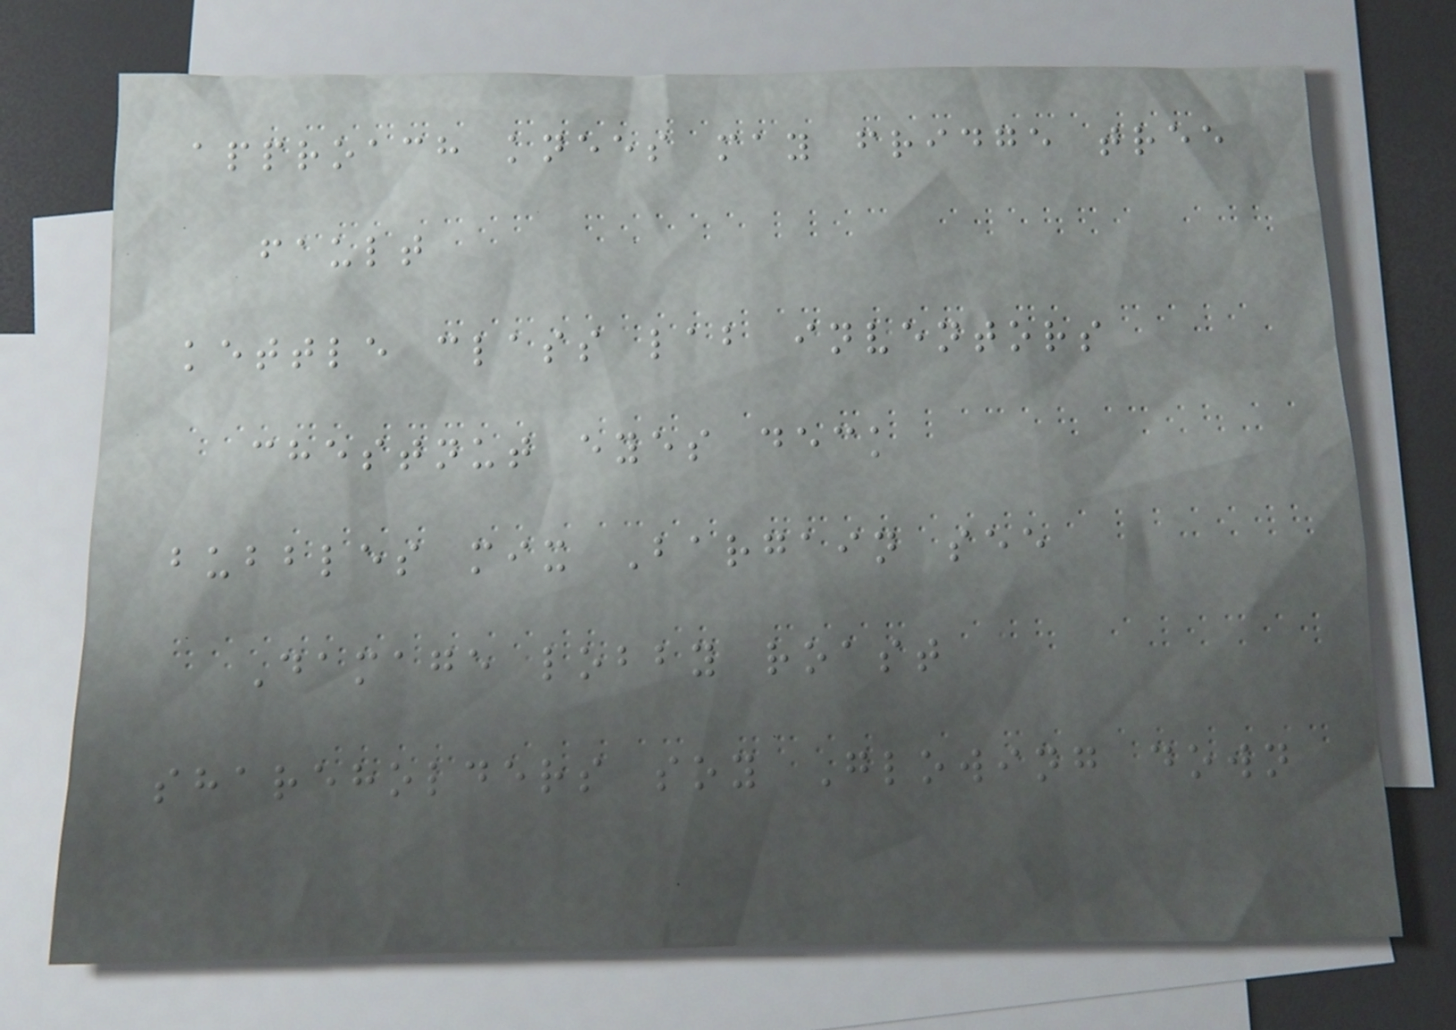approach knees may fridge tree
fault
kettle class lab inventors
chestnut eyes deck
bubbles mix Bargain see
Damage lobby roast
shareholders soy Glowing down
